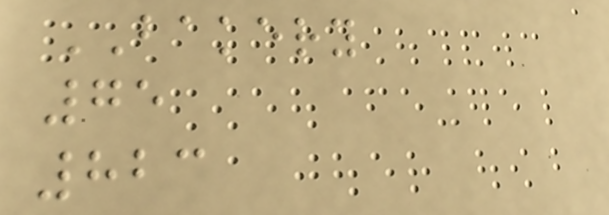BAKERY
75
823
